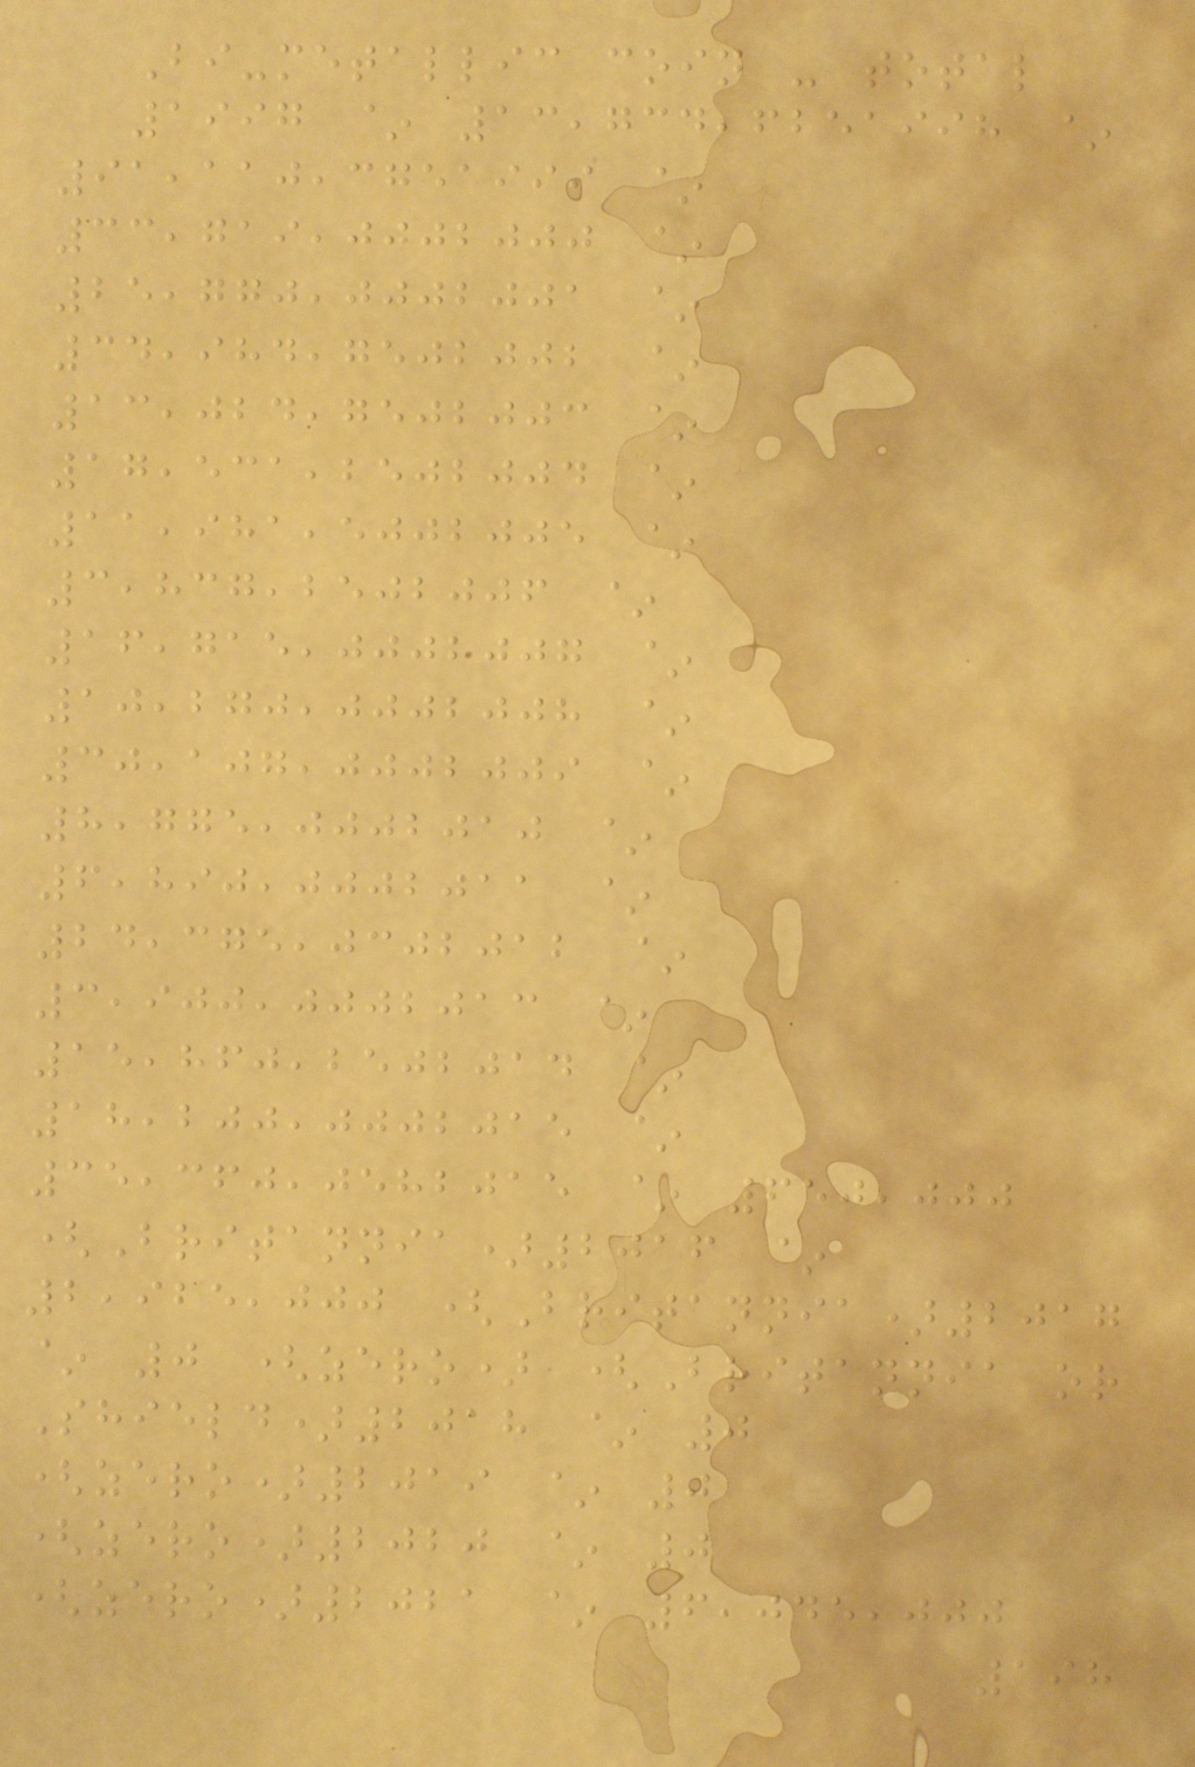Bi-metallic coin - total
1997 ~ 13,734,6251998 ~
91,110,3751999 ~
33,719,0002000 ~
25,770,0002001 ~
34,984,7502002 ~
13,024,7502003 ~
17,531,2502004 ~
11,981,5002005 ~
3,837,2502006 ~
16,715,0002007 ~
10,270,0002008 ~
30,107,0002009 ~
8,775,0002010 ~
6,890,0002011 ~
24,375,0302012 ~
3,900,0002013 ~
15,860,2502014 ~
18,200,0002015 ~
35,360,0582015 ~ 650,000
(Britannia)2016 ~
2,925,000 (Britannia)2017
~ 0 (zero) (Britannia or
Shield)2018 ~ 0
(zero)2019 ~ 0
(zero)2020 ~ 0
(zero)2021 ~ 6,045,000
198
